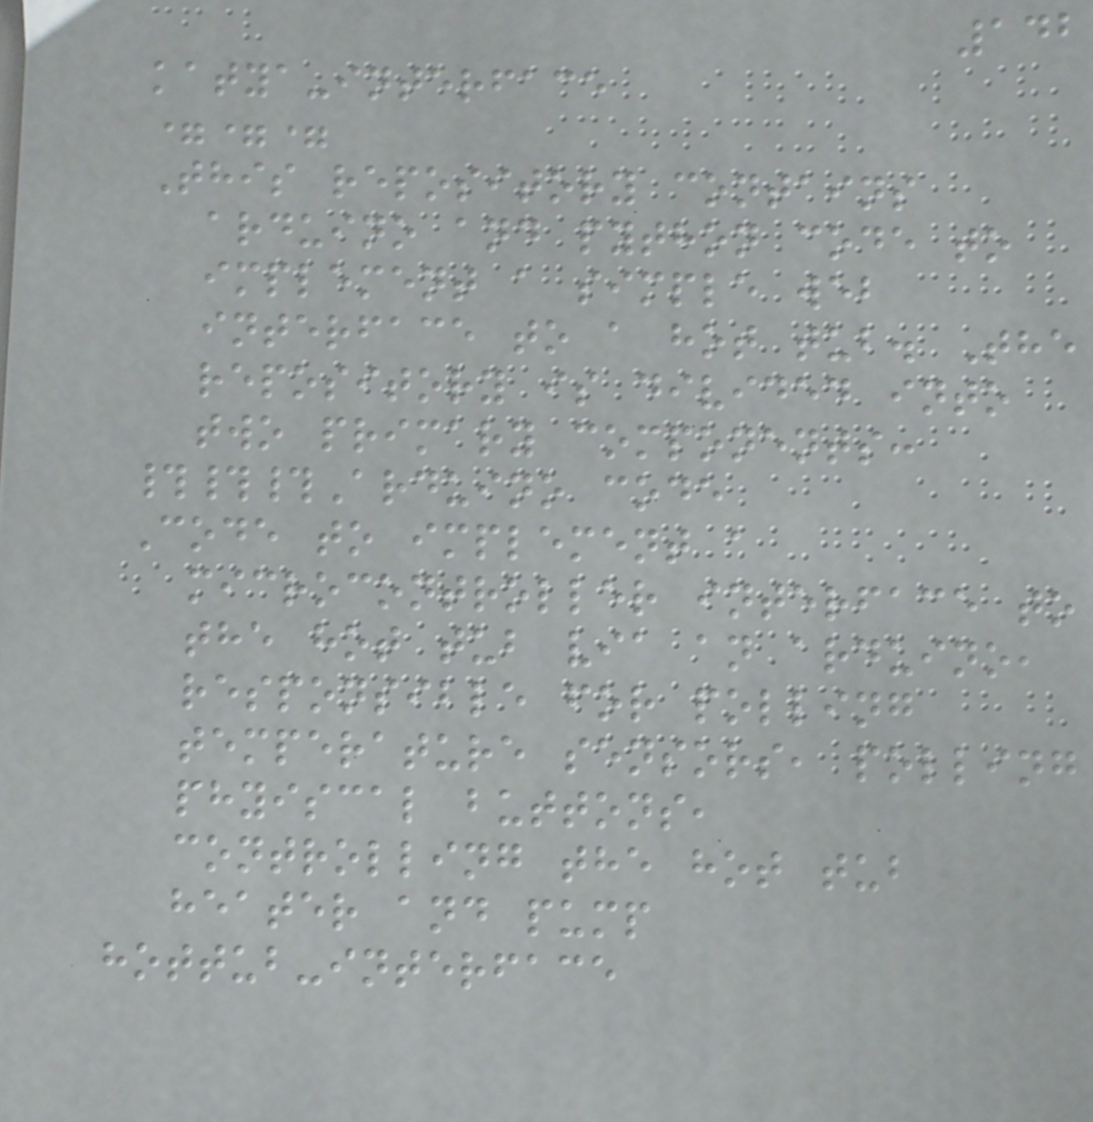142
katya-interface
===
This repository contains
arduino and python code to
implement a simple web
interface to a hot tub. The
repository is divided into
two primary components:
###Arduino code
Code to implement a
microcontroller interface to
the hot tub via an arduino,
responsible for polling
temperature sensors, polling
phyiscal buttons,
controlling the hot tub
heater and pump
hottub-interface
